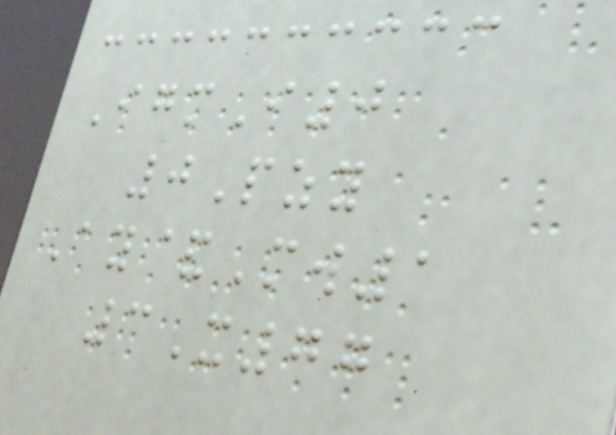IgmI0
0Pzy
Ay&Mw1
3X77
